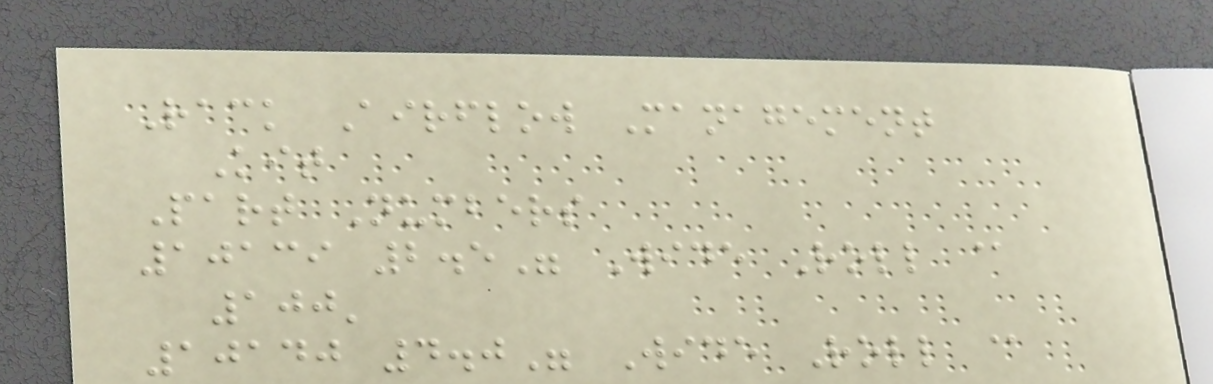Rack Airflow Management
Kit
Part Numbers
10139 2.5" Wide Roll @
100'
10140 4.0" Wide Roll @
